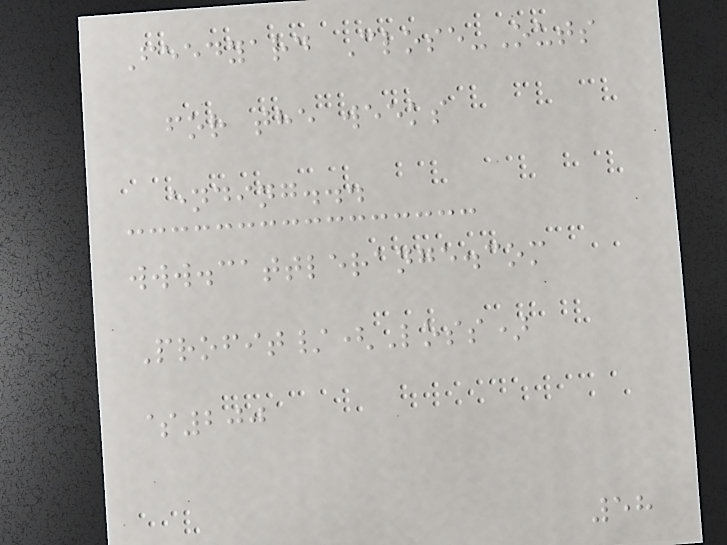Feedyard Close-Outs
for the weeks
ending...
www.cattlerange.com
Profit/(Loss)
$200
58
